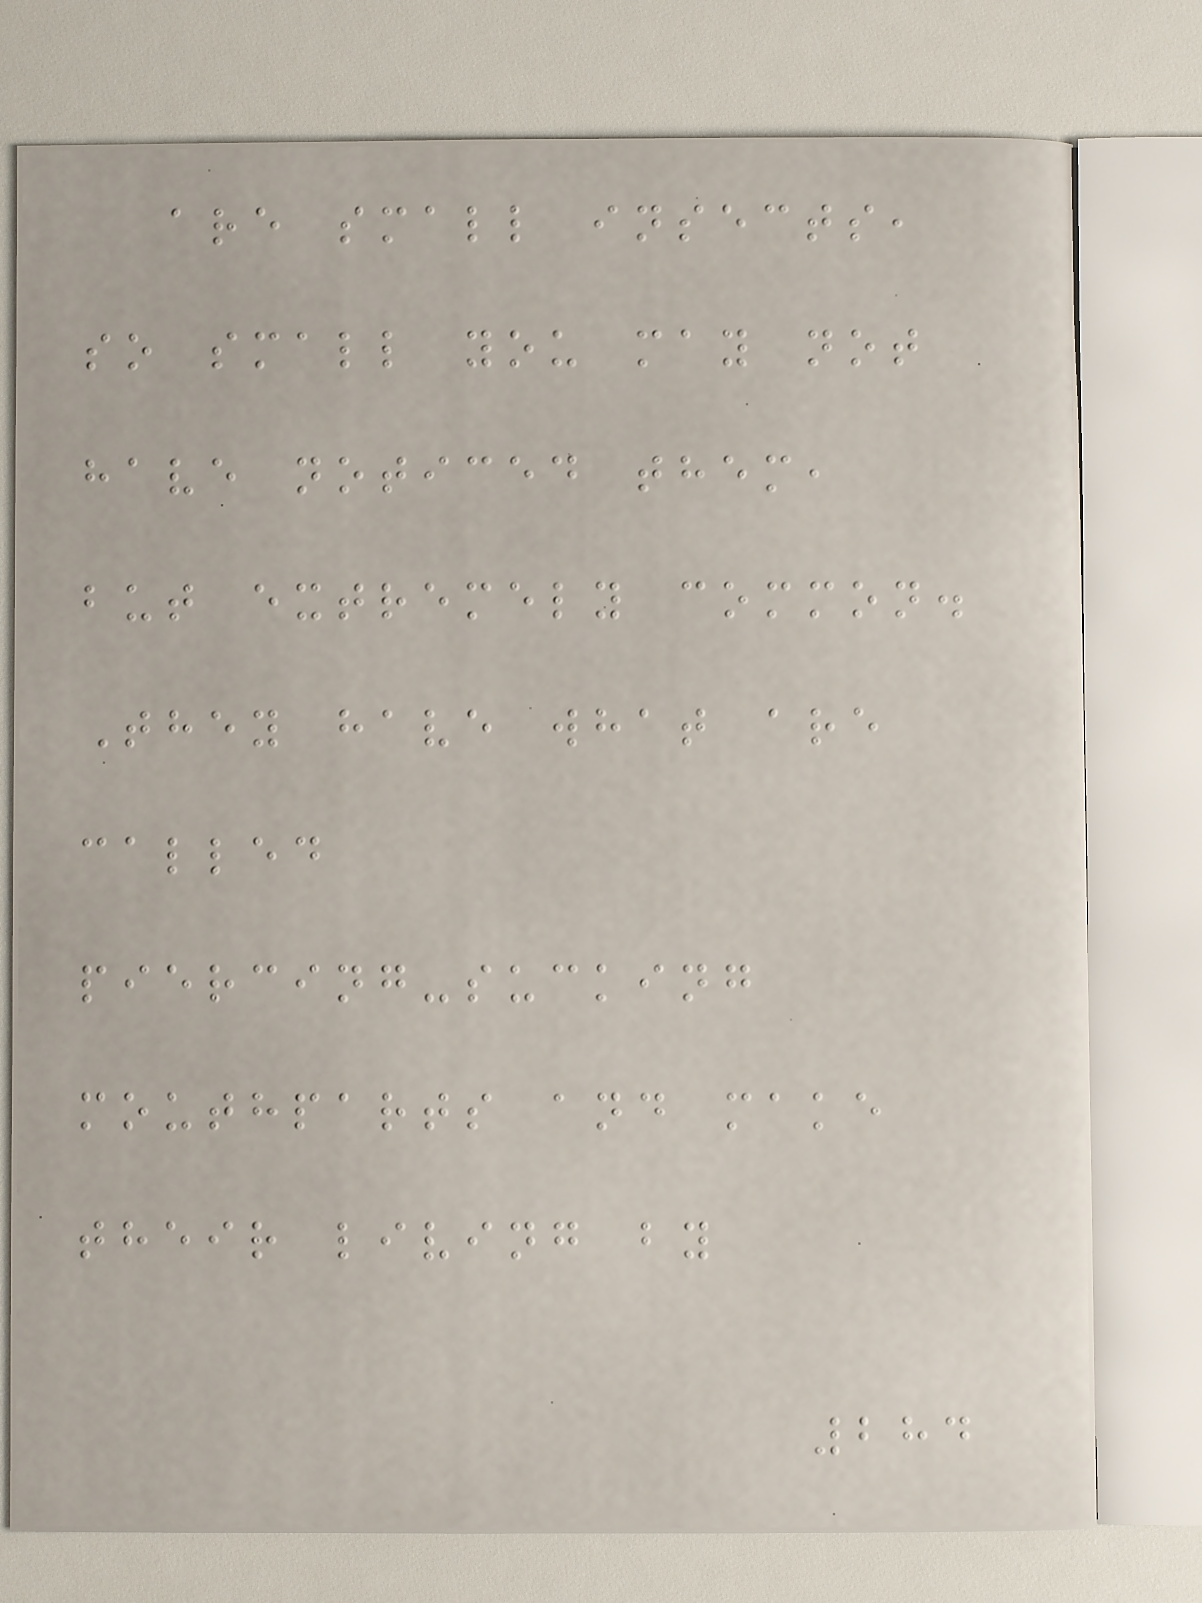are small insects,
so small you may not
have noticed them,
but extremely common.
They have what are
called
piercing-sucking
mouthparts and make
their living by
284
